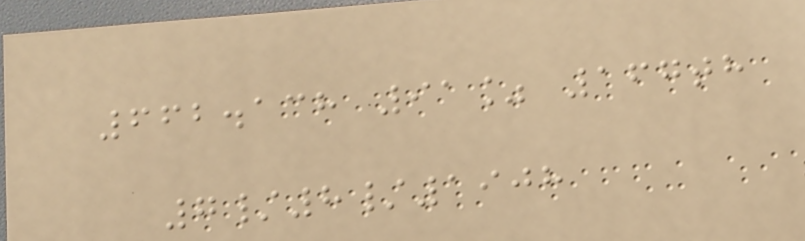662.138 91% 167th
7/8/1908
